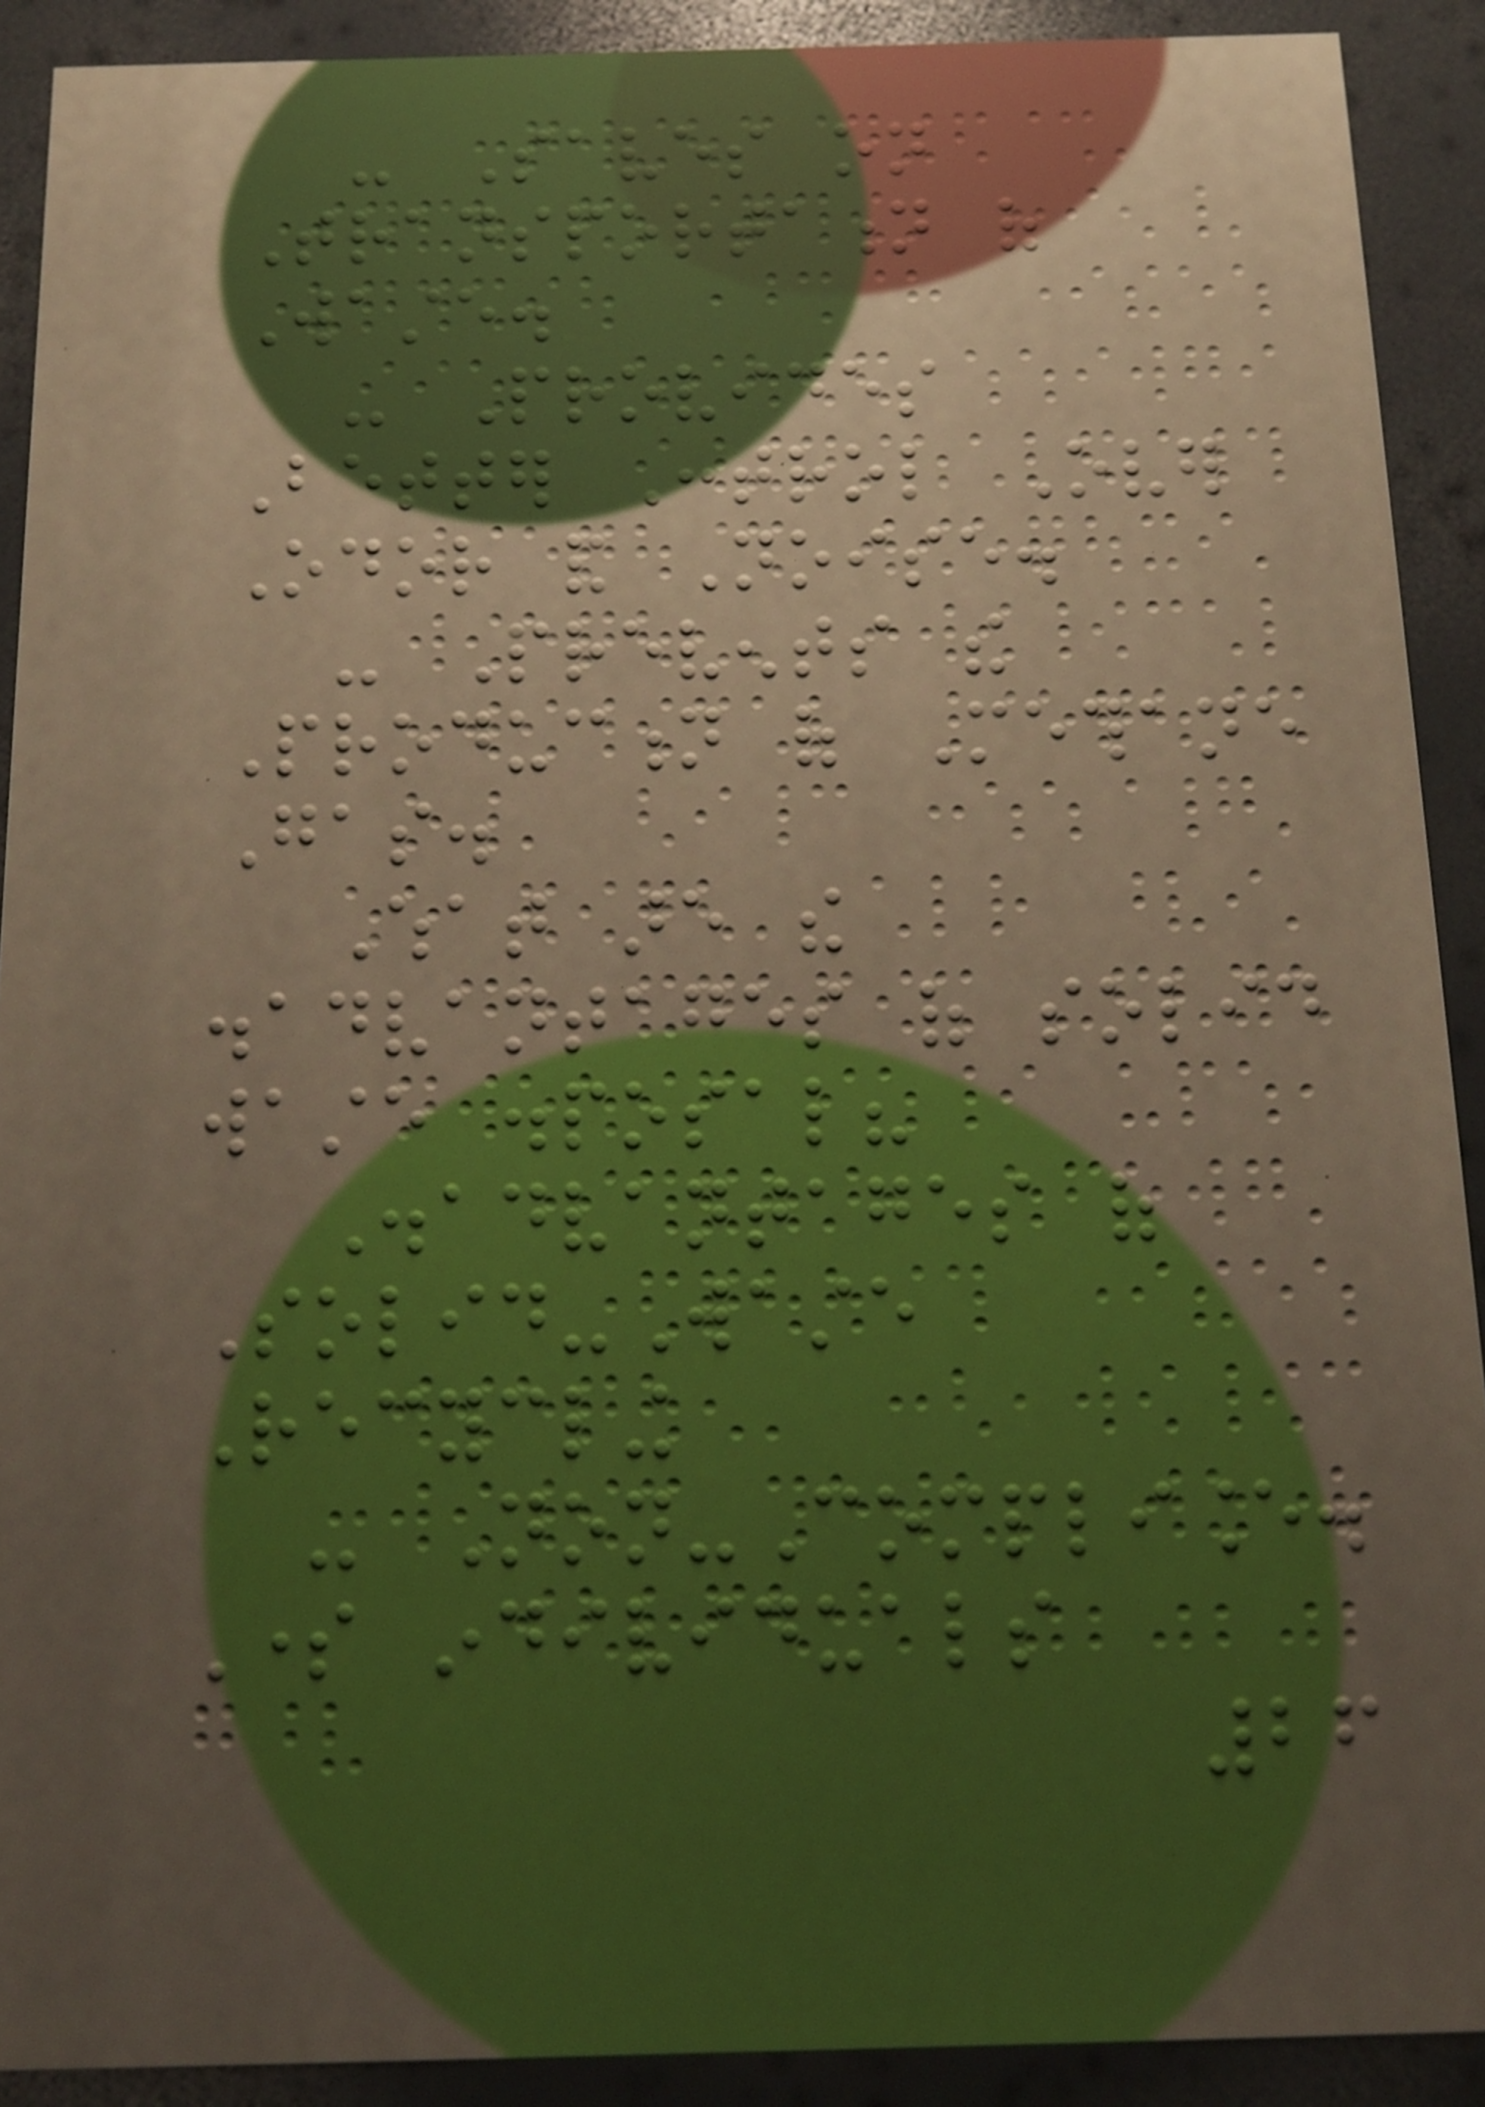- Saves on
Transportation of
Waste.
- Provides
Better Control Over
Odor and Noise.
- Prevents the
Production of Methane
Gas.
What are the
disadvantages of solid
waste disposal?
Disadvantages of
Solid-Waste
Recycling
- Non-Compliance.
Some individuals
26
